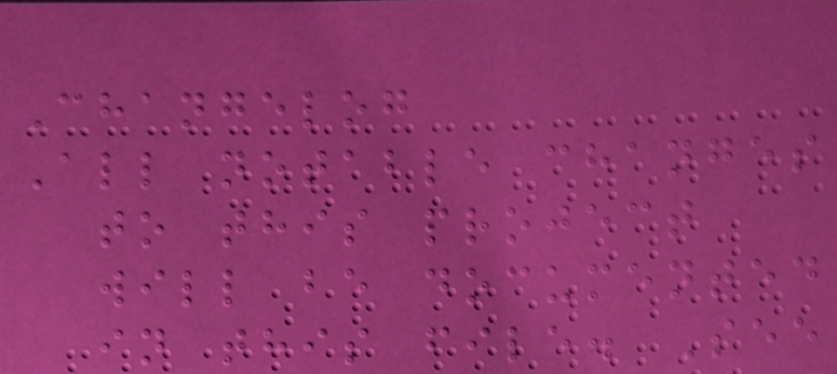Changelog
All notable changes
to this project
will be documented
in this file. See
